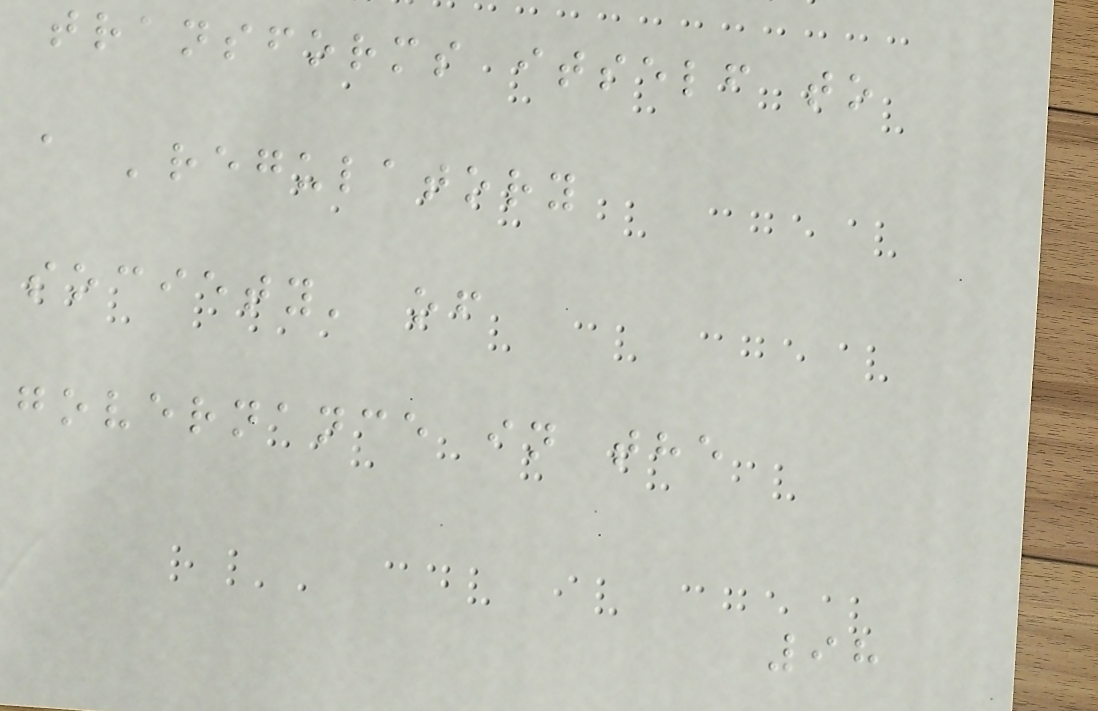transforms itself to
a 'regulatory
society' of
governance in the
98
